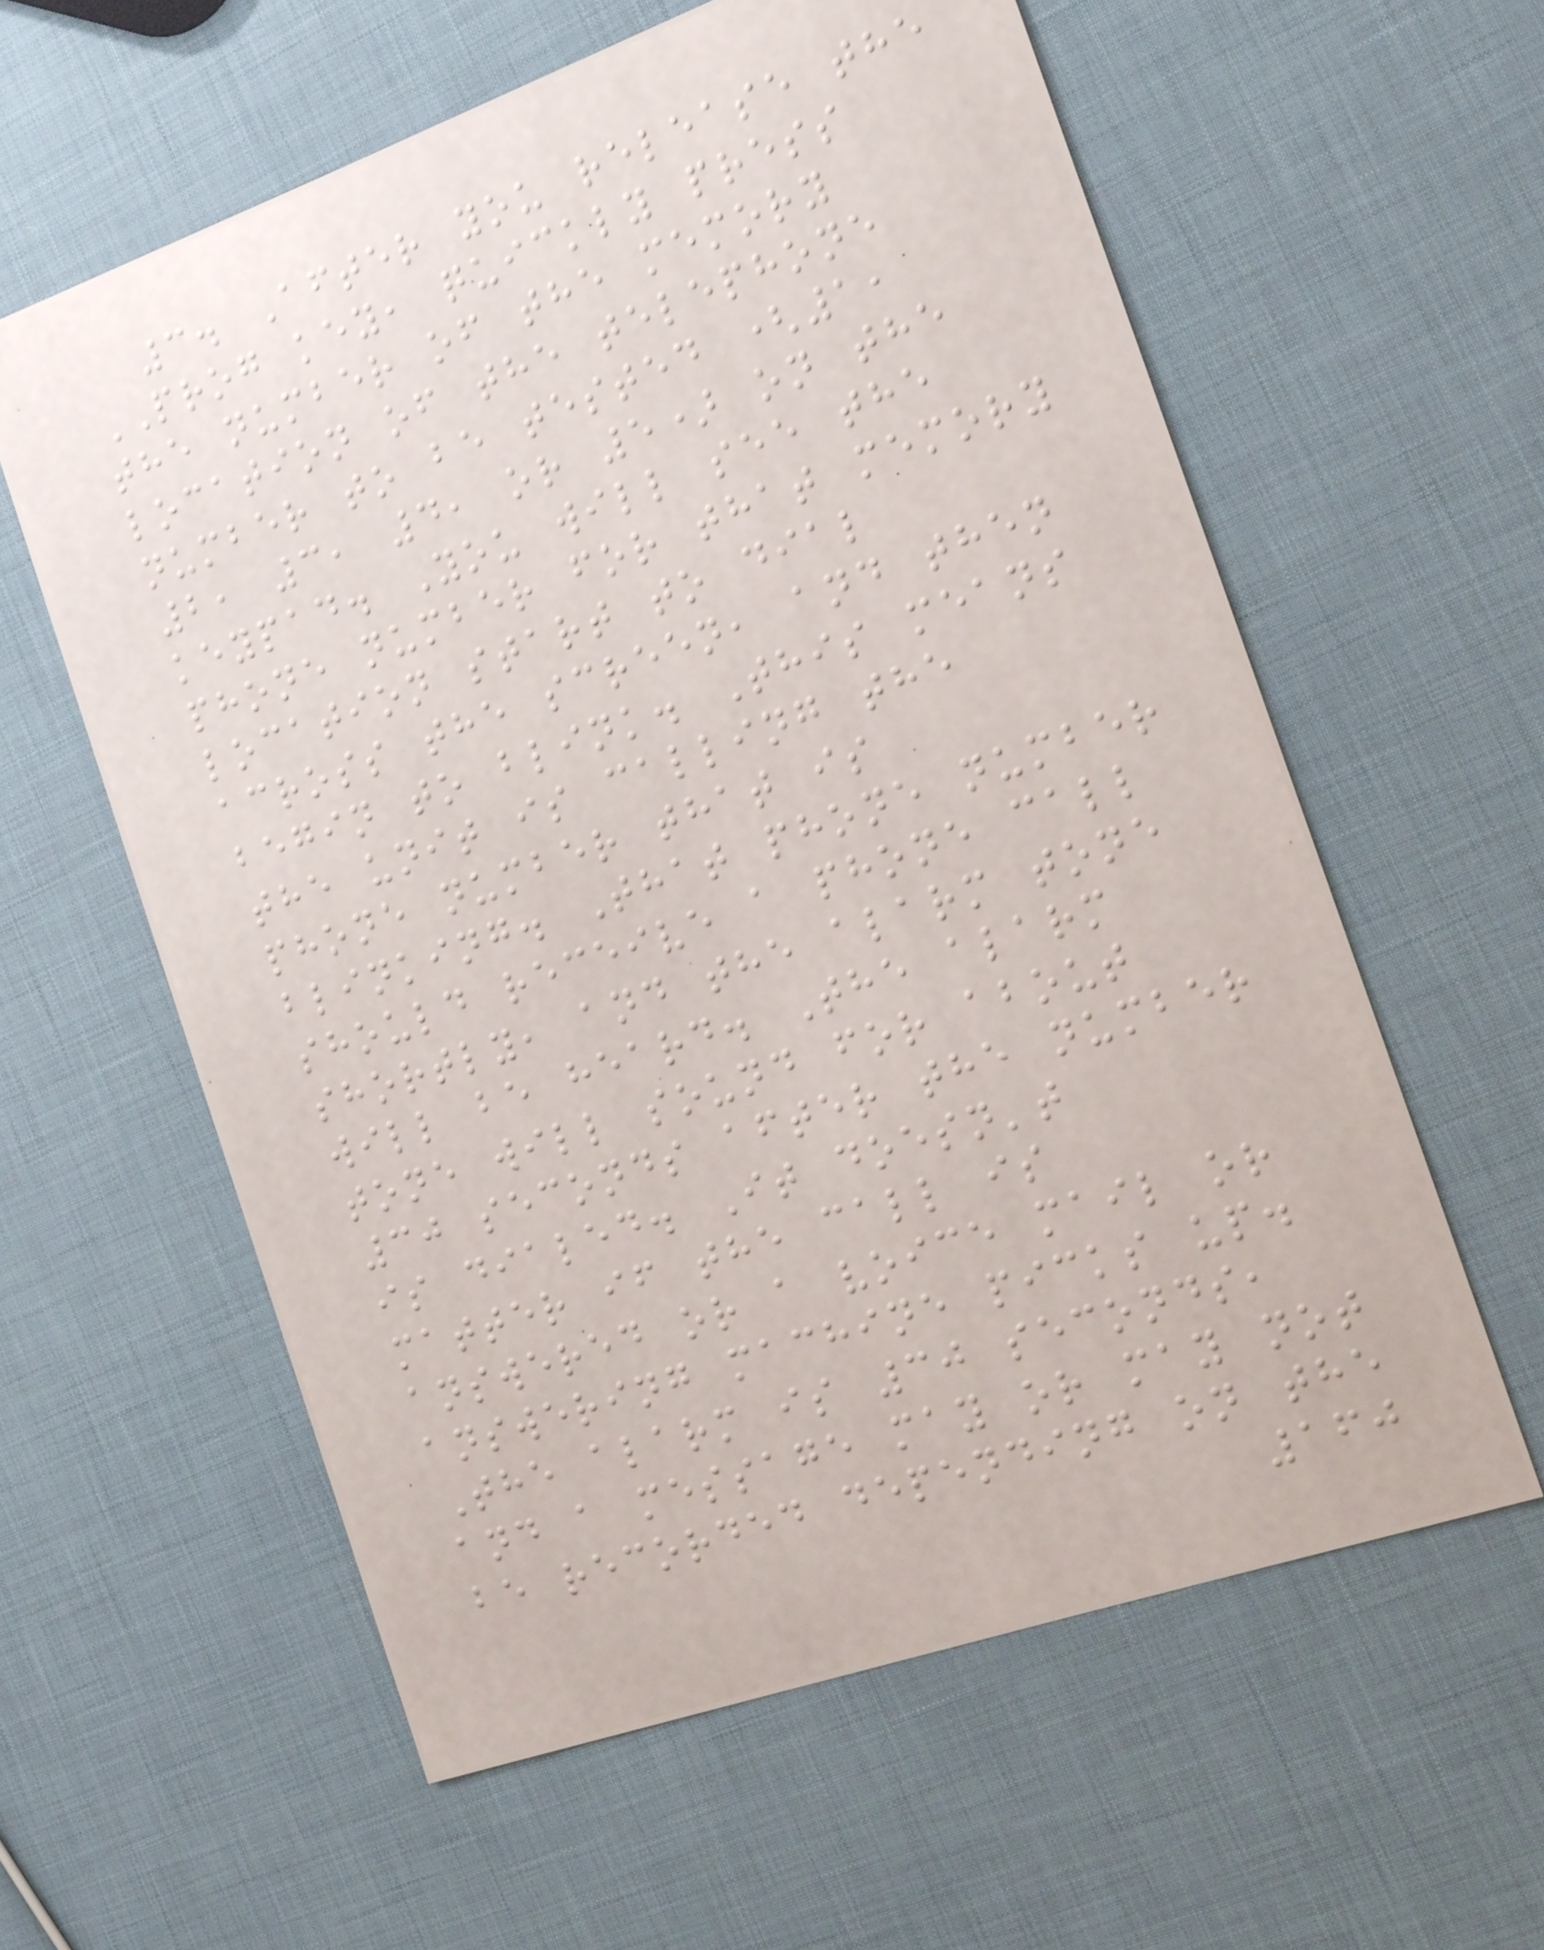3. After you release the
PROG key, quickly press
the number of the memory
location of the telephone
number to be tested (1,
2, 3, 4, or 5) on the
keypad. You will see the
phone number for that memory
location start to dial
across the screen, and then
begin to blink. This means
the unit is calling the
phone number that is
blinking. That phone number
should receive a phone call
shortly, and the alarm tone
will be heard. The alarm
tone will sound for about
30 seconds after the number
is dialed. It doesn't
matter if the call is
answered or a voice mail or
answering machine picks up.
The alarm is 30 seconds,
and a message may or may not
be recorded depending on the
160
